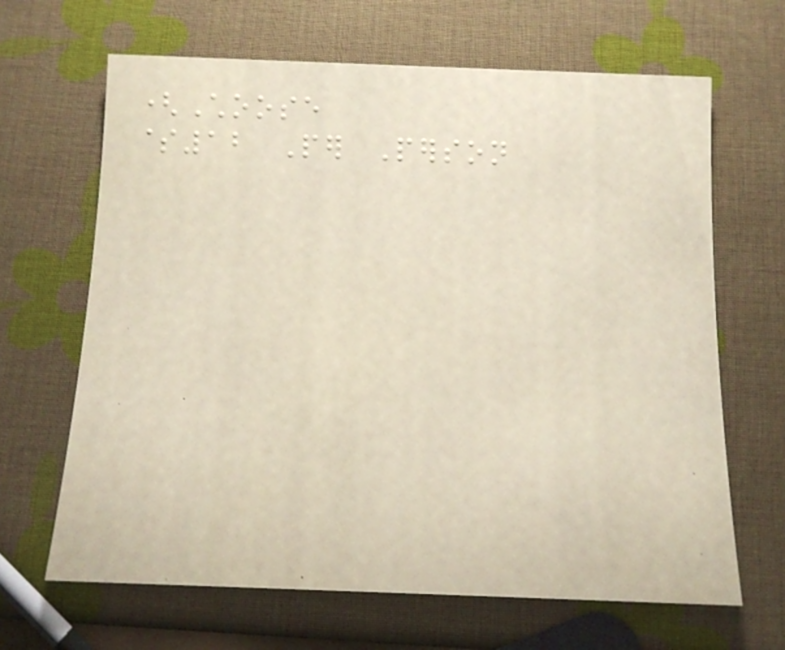(Choose
$12 Per Person
